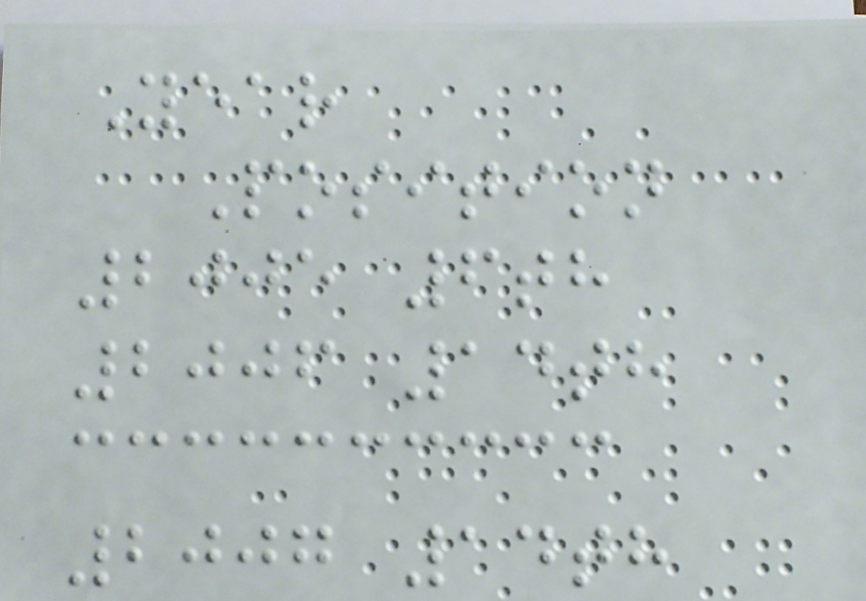Year
Position
2005 6th
2006 14th
2007 14th
